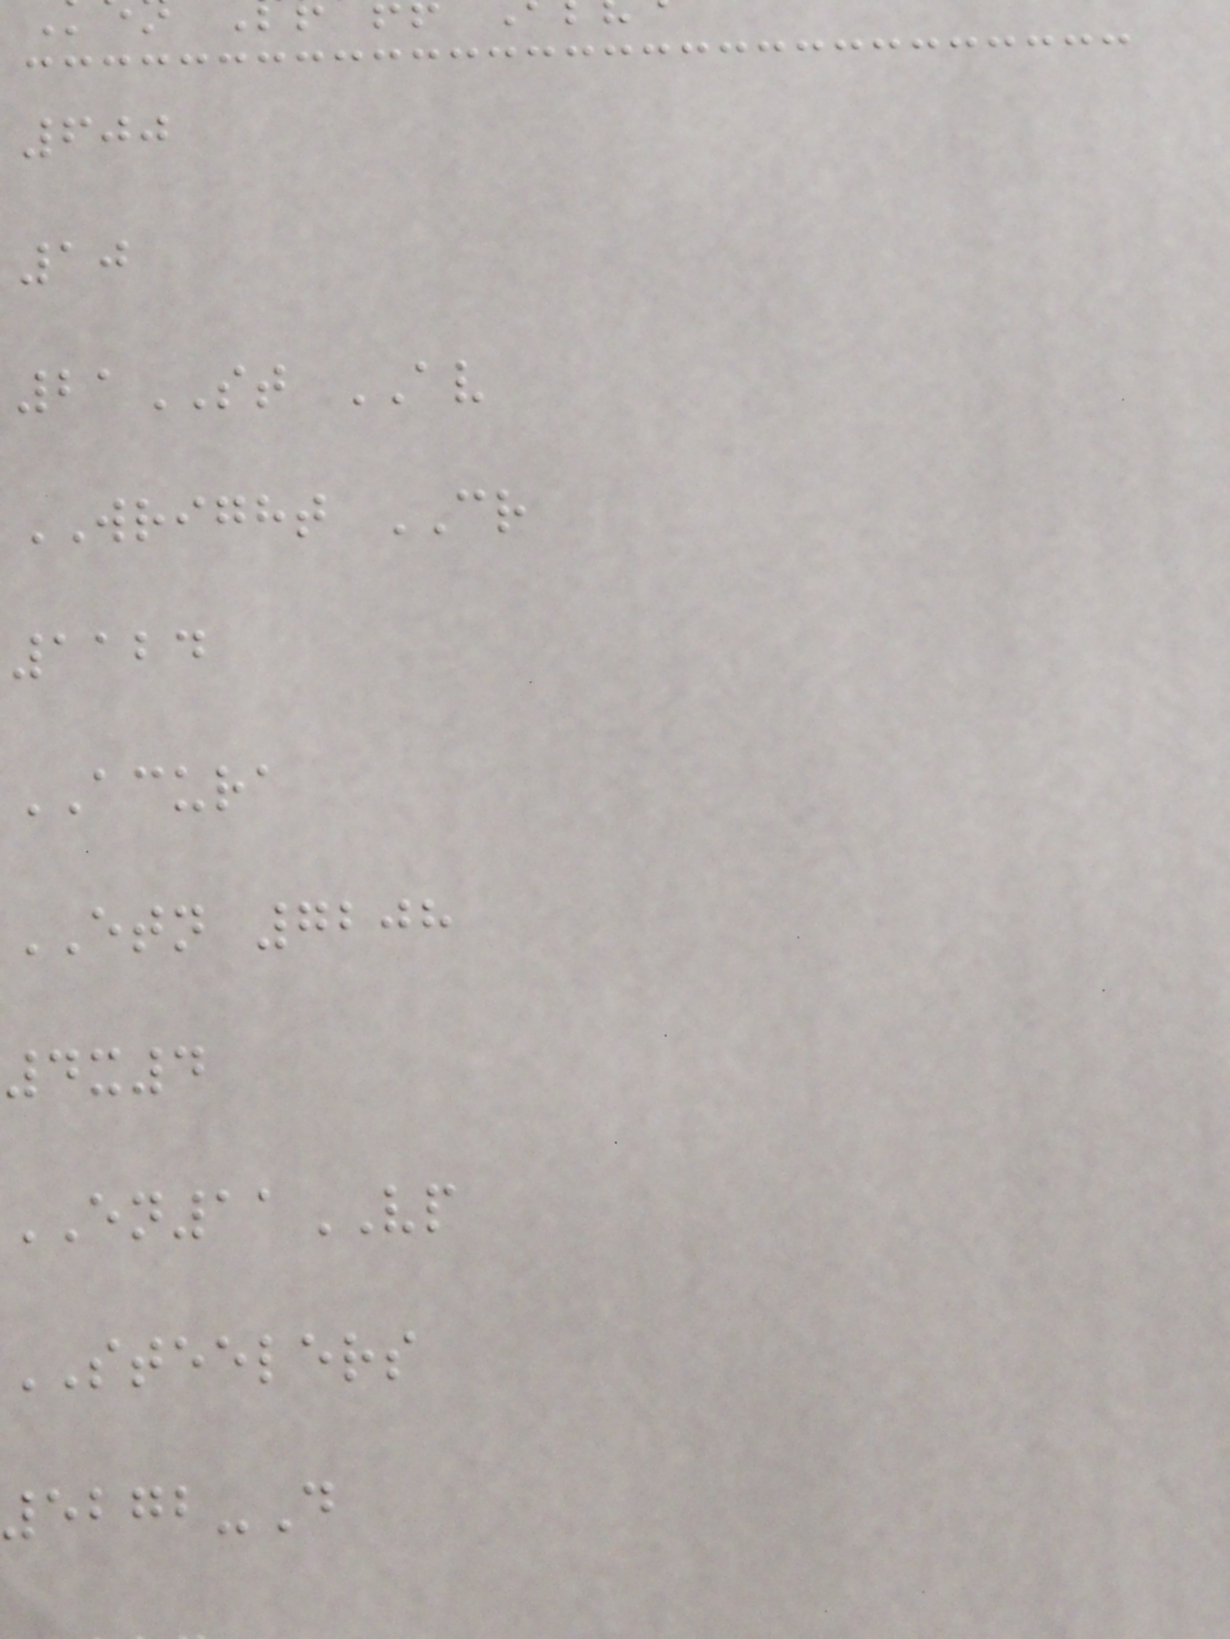600
10
21ST AV
WRIGHT CR
1124
ACURA
ETN 7208
4x4
EN11VP
STEELERS
5272-D
